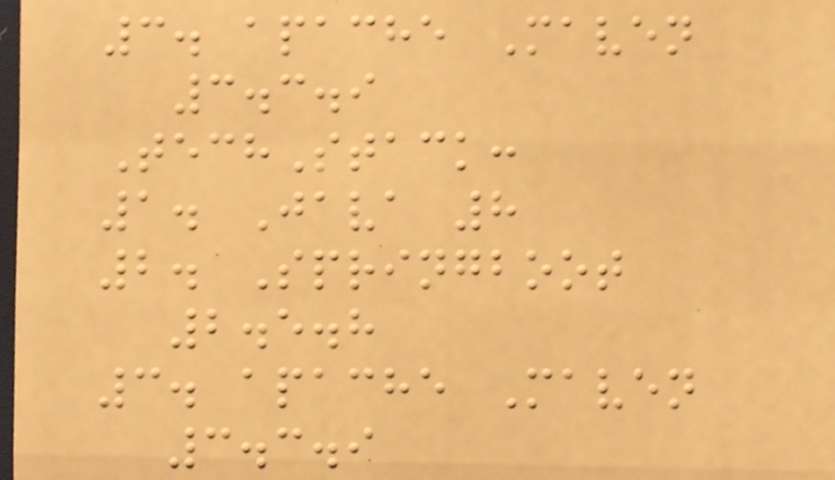3. apache Maven
3.3.9
TechStack:
1. Java 8
2. Springboot
2.5.8
3. apache Maven
3.3.9
